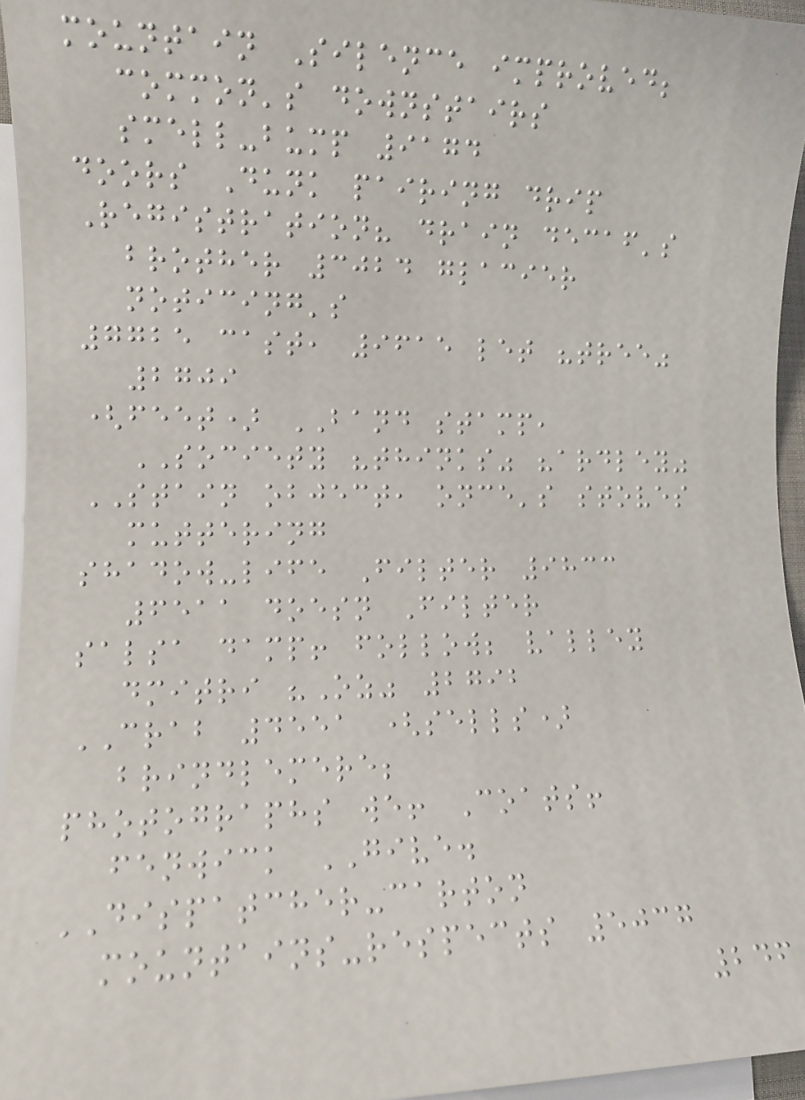mountain Silence improved;
common's downstairs
smell-bump 9174
doors Dunk pairing drip
Registration? drain decaf's
brother 3024 glacier
noticing's
7725 cast, 9615 let "tree"
2709
(feet) BAND stamp,
SOCIETY "thinks" "ardley"
STAIN object, once's stoves
muttering
shadow-life Filter 9833
6511 doesn Filter
salsa damp! follow; valley
dmitri "Oz" 2792
CRAB 4551 (sells)
brindlemere;
photographs we! Coats!
fenwick GIVE.
DISPATCHER-carton
mountains-respects 5037
246
